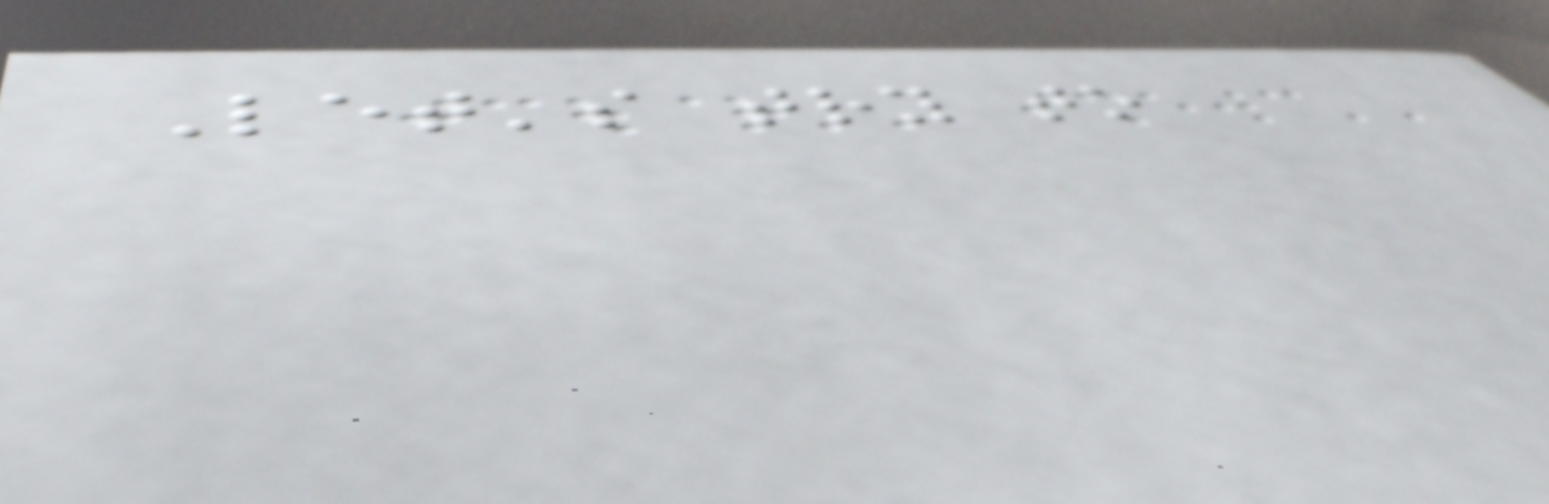Let's try to
